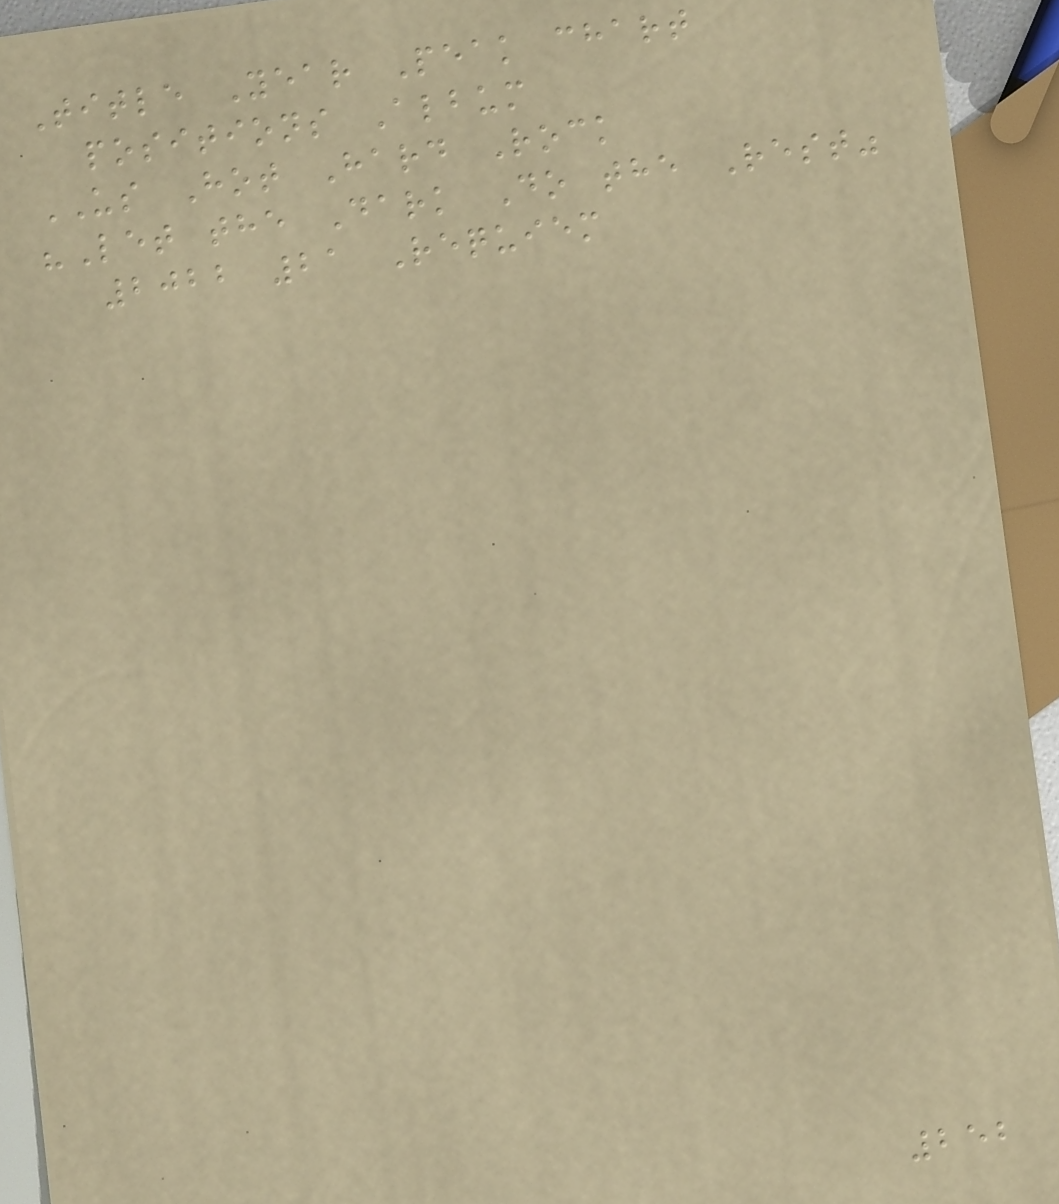Title Year Peak chart
positions Album
US Hot Hard Rock
"Let the Dark Do the Rest"
2022 21 Requiem
252
